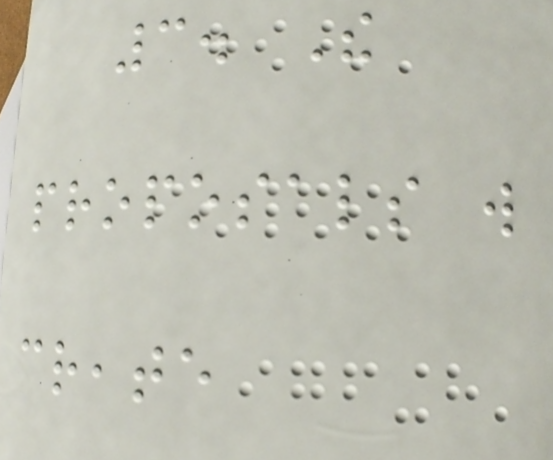3. The
proposals will
create
